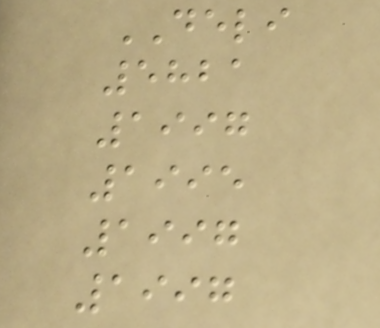DELI
5821
1997
1995
1997
1997
